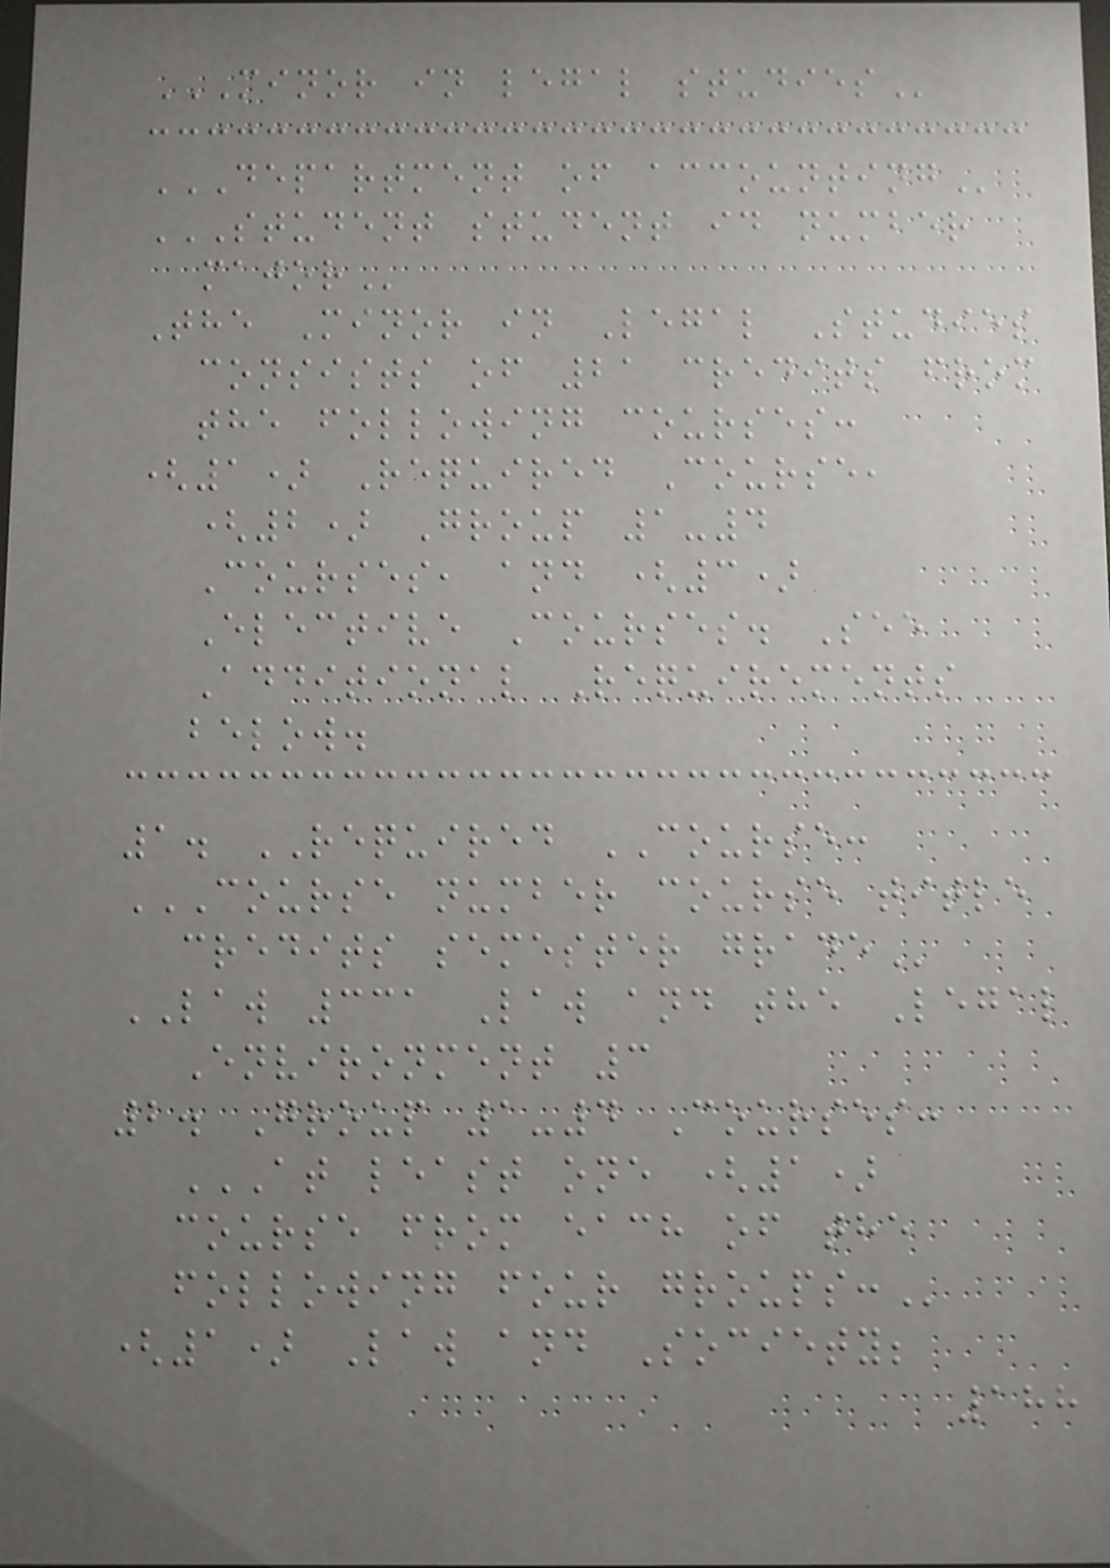MINOR IN LEGAL STUDIES
DEPARTMENT OF ACCOUNTING
STUDENT STUDENT ID NUMBER
MAJOR
The Minor in Legal Studies
consists of 21 credits from
the following courses:
(1) Required Course,
(2) Group 1-4
Courses, and (3)
Elective Courses. See
Additional Requirements
below.
1. REQUIRED COURSE:
COURSE NUMBER COURSE TITLE
CREDITS SEMESTER GRADE
LAW 331 Law and the Legal
Environment 3
2. Group 1-4 Courses:
AT LEAST ONE (1)
COURSE FROM EACH OF THE
FOLLOWING FOUR GROUPS:
(1) Law and Society;
188
